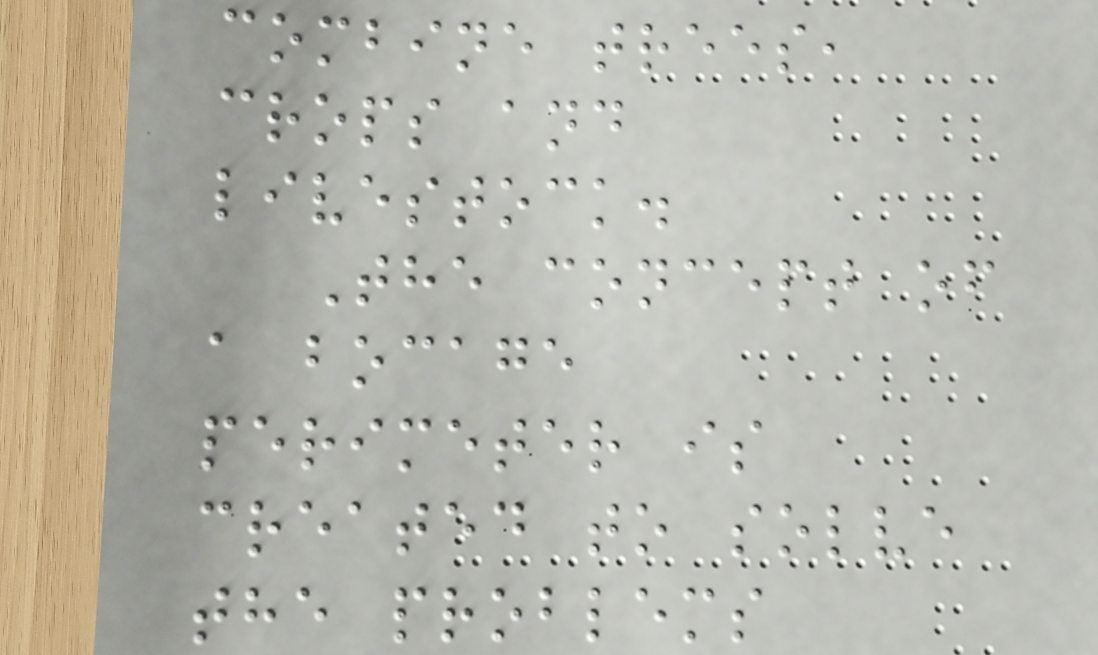combine trees,
crops and
livestock.
The concept of
a bocage
perimeter is
created to solve
the problems
